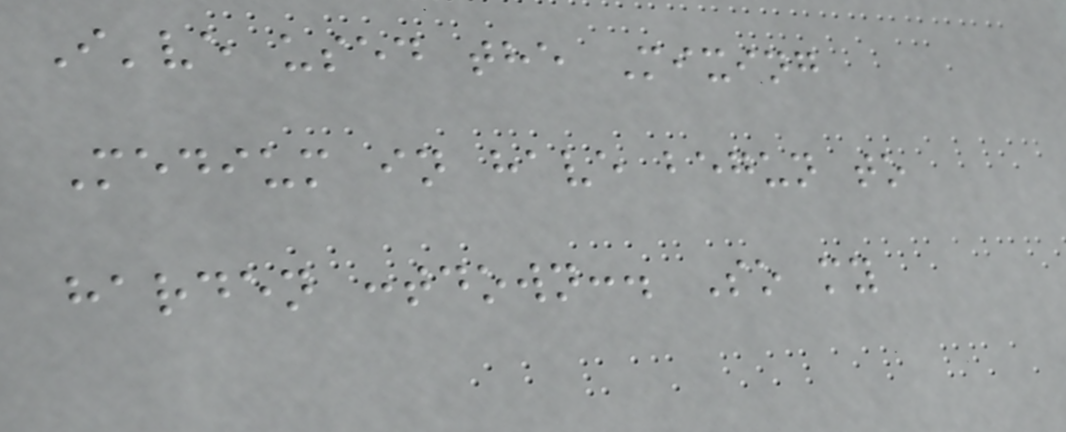I've used the Mixing
Medium in have begun to
harden :tdown:. So my
